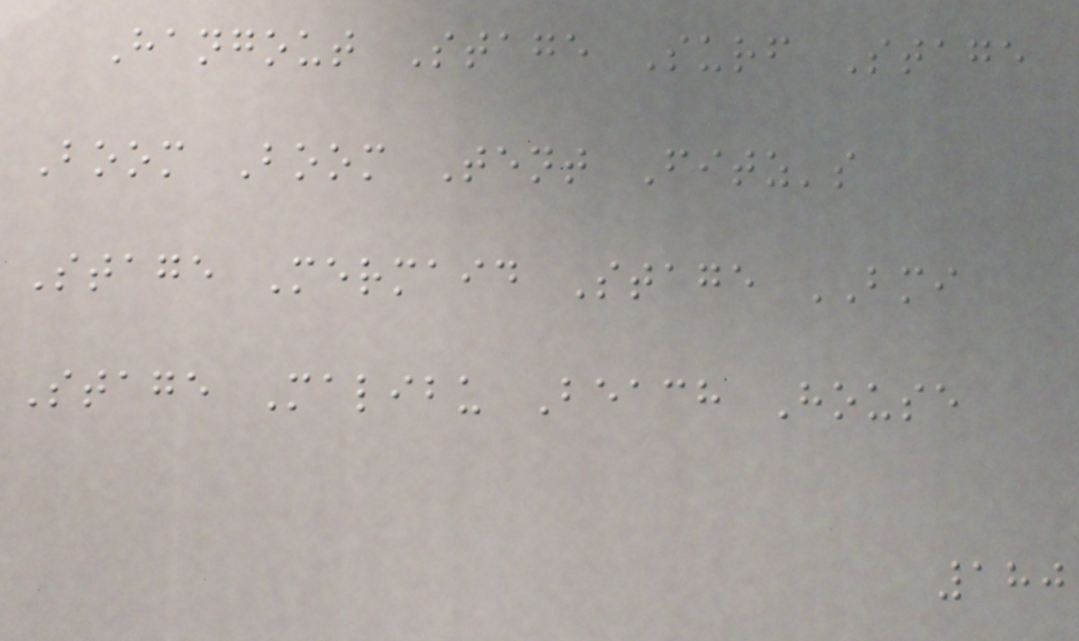Hangout Stage Surf Stage
Boom Boom Tent Fitz's
Stage Mermaid Stage BMI
Stage Malibu Beach House
180
